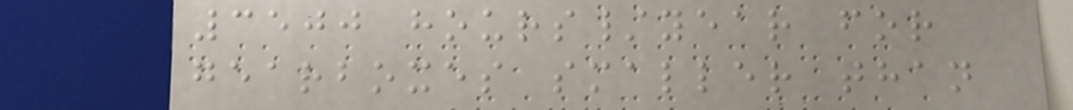3500 hours/year for
gearboxes smaller than
